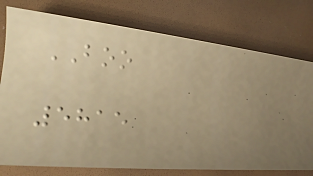BOO
5815
